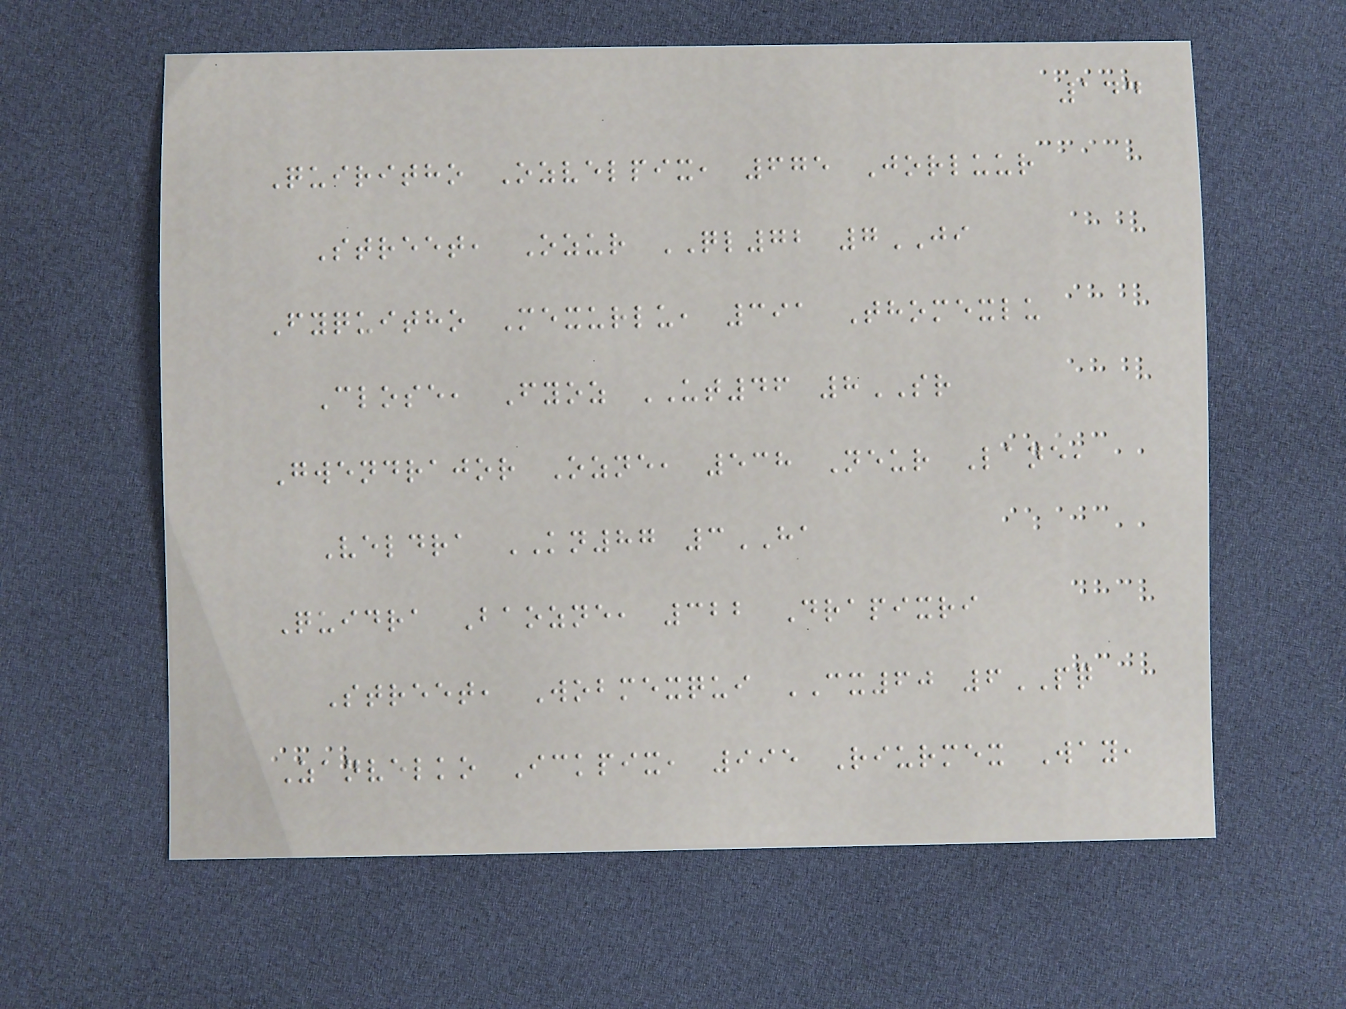144
Quiritho Ozvelpix, 675 Jorluur
Street, Ozur QL72 7JI
Fyquitho Mexurlu, 391 Thomexlu
Close, Fyoz UT46 8SR
Gwendrajor Ozne, 538 Neur Lane,
Veldra KN87 3HA
Quidra Baozne, 322 Drapixri
Street, Wobmexqui CX60 6PQ
Zanvelko Ickpix, 995 Riurmex Way,
